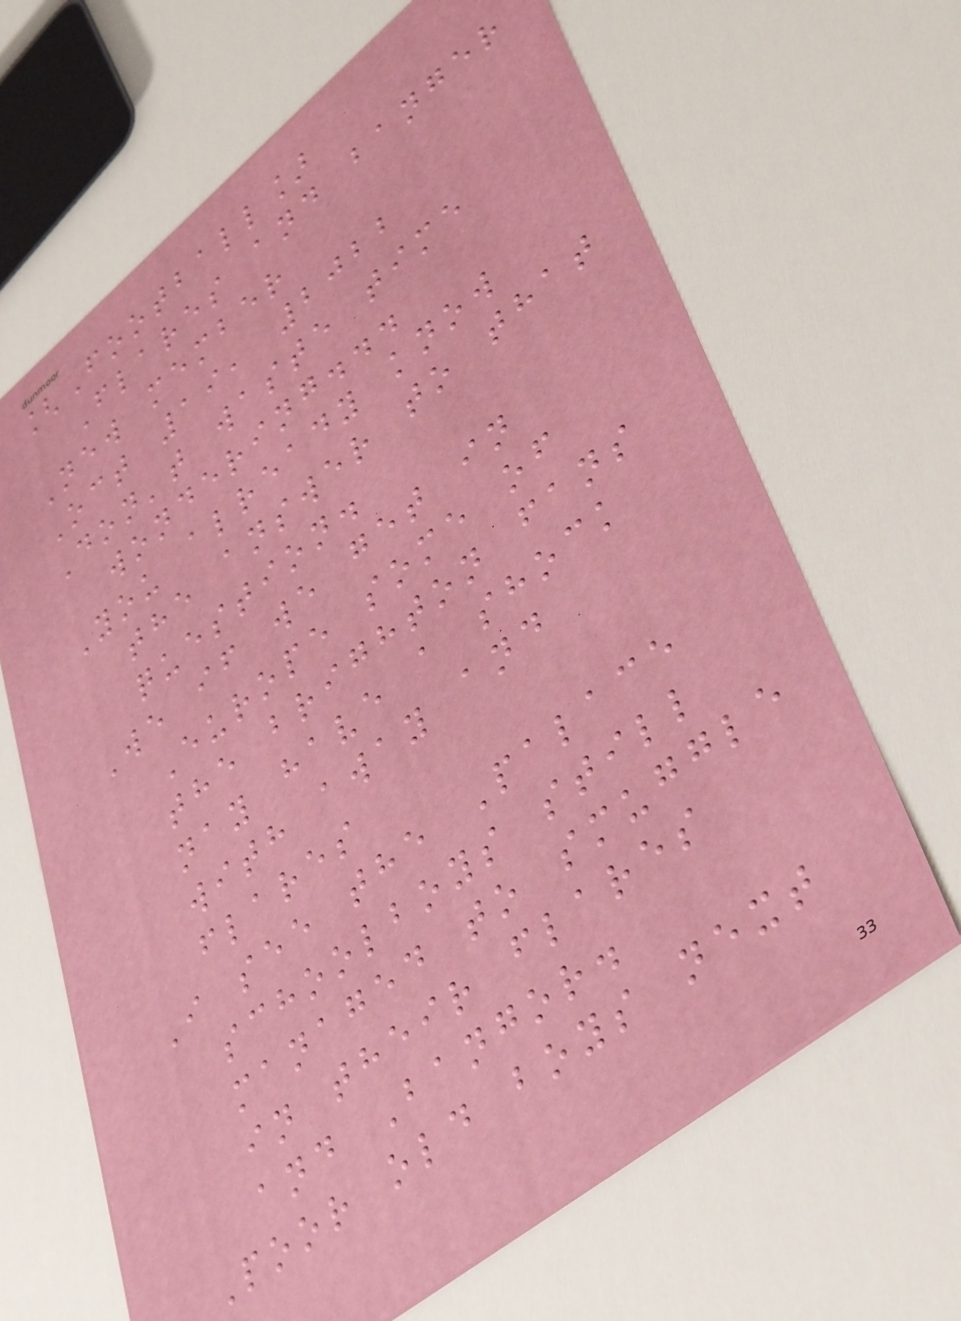[Football]
Flares and banger
New member
Oct 19, 2022
Don't waste time
wondering...
You already know
the answer to that
question.
We if we get in
Europe some of
the brighton fans
nay have a shock
with away and
flares
I see the Palace
schoolboys still
managed to smuggle
in their flares
and Bangor.
Poor old boys next
